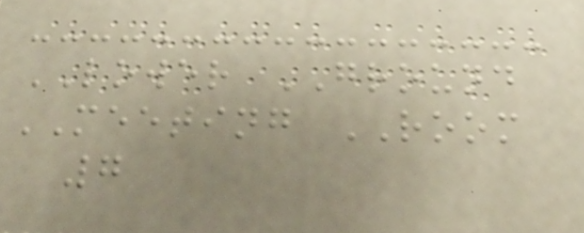LOWER GROUND
MEETING ROOM
7
